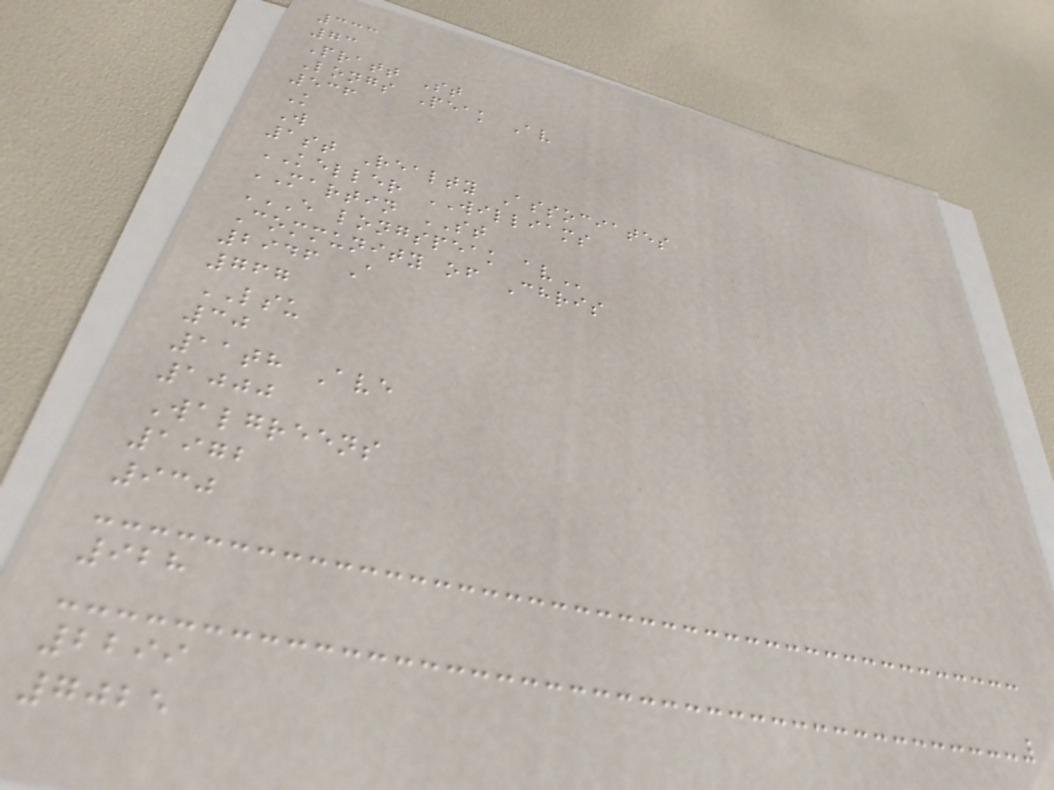333
73
Pratt St
Longs Peak Av
536
K
W
1st Realty Associates
KELLER WILLIAMS
MARTIN ST
E LONGSPEAK AV
Community of Chris
2946 A
767
LSU
30
11th Ave
1000
Walgreens
1972
930
928
2299
7025
